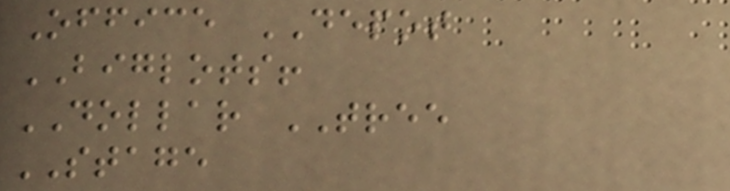Office DEPOT
BIGLOTS!
DOLLAR TREE
STAGE
